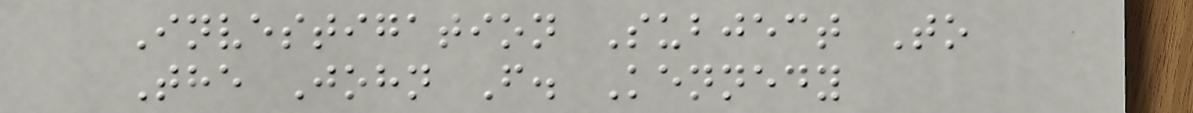Investigation Subject To
The John F. Kennedy
